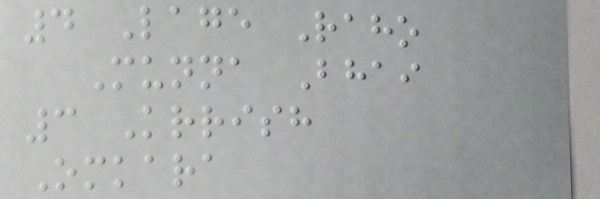4 Lage Raho
Munna Bhai
3 Krrish
Omkara
